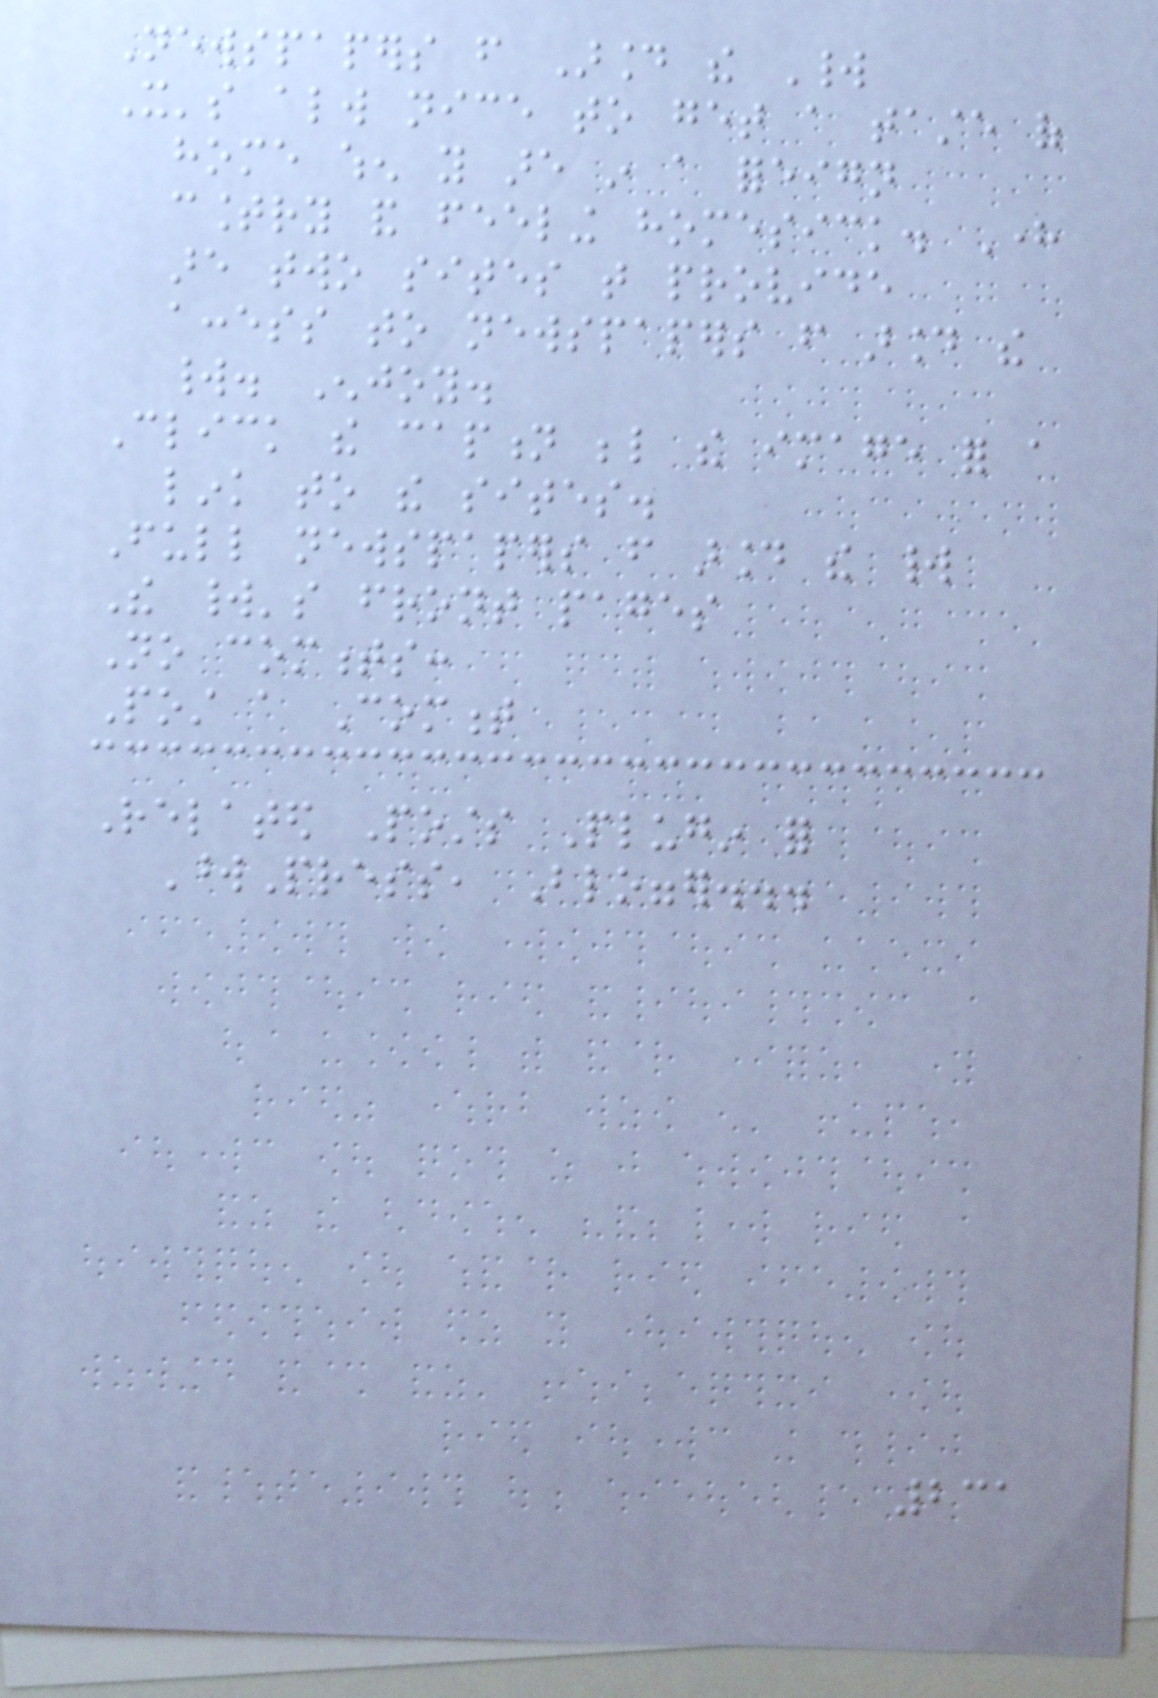Newspapers from Around the World
It's always nice to get a taste of
home when you are in a foreign
country and feeling homesick. Here
are two sites that provide
access to newspapers from around the
world. Enjoy.
Click the caption below the image for a
link to the sites.
Full newspapers from around the world
The world's front pages
No comments:
Post a Comment
Related Posts Plugin for
WordPress, Blogger...
231
